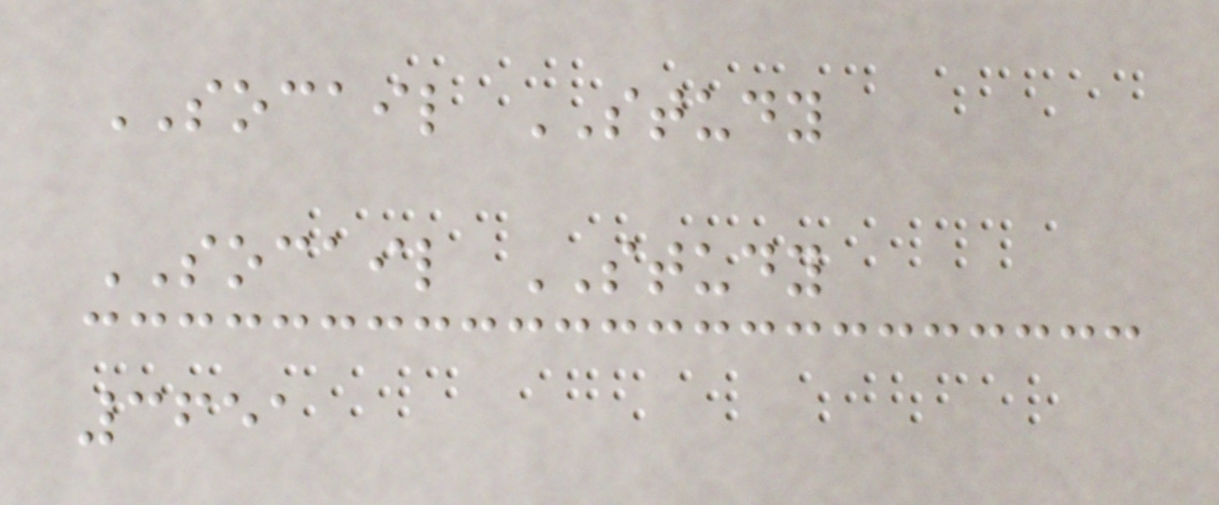SOCAIL STUDY
SOCAIL STUDY
3651
